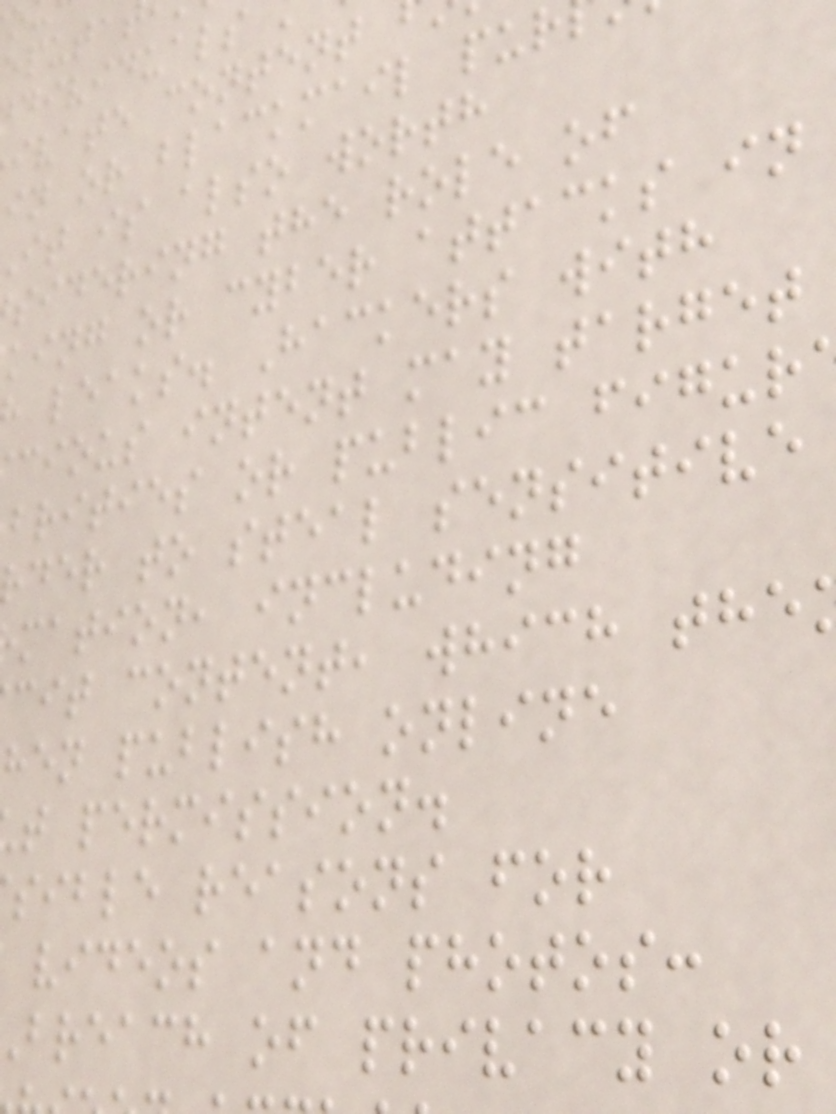dividuals
ivate content
in or blackmail pur
it is also worth
sidering the role of
king or cyber attacks in
leaks. Hackers with
cious intent may target
brities or public figur
rder to steal sensitive
mation, including
cit content, which the
hen publish online
t permission.
sible reasons for
videos and photos:
breach of privacy or
